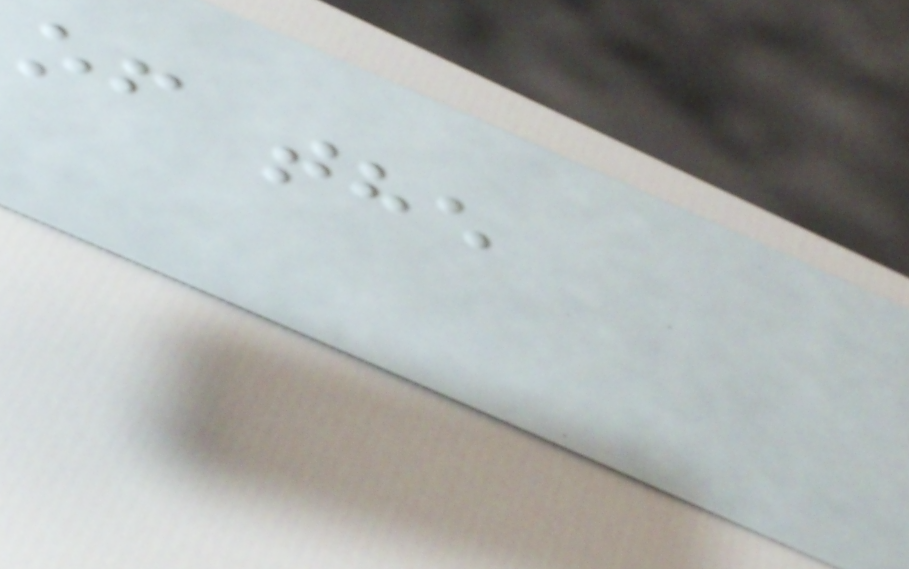of the
